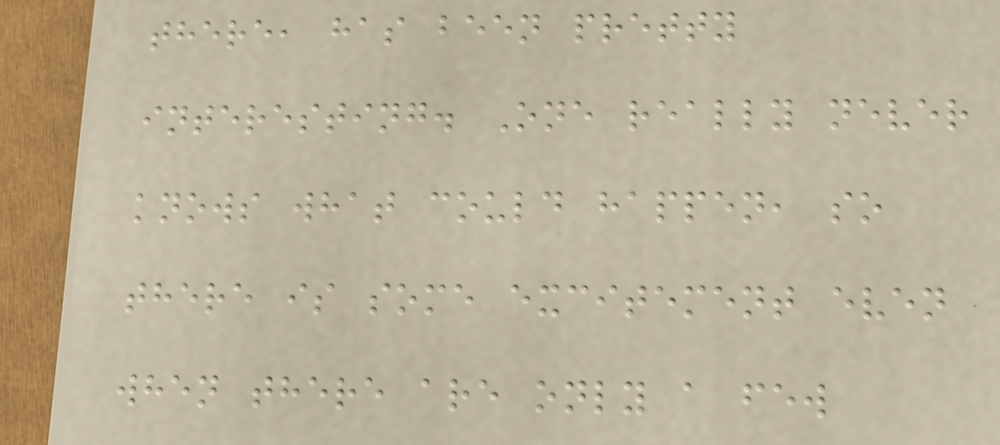there, has been pretty
interesting. One really never
knows what could happen, so
there is some excitement even
when there are only a few
